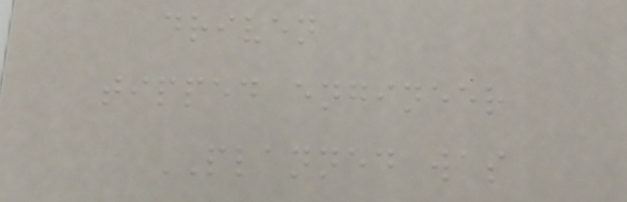driven
tipped engineer
PLANNED was
